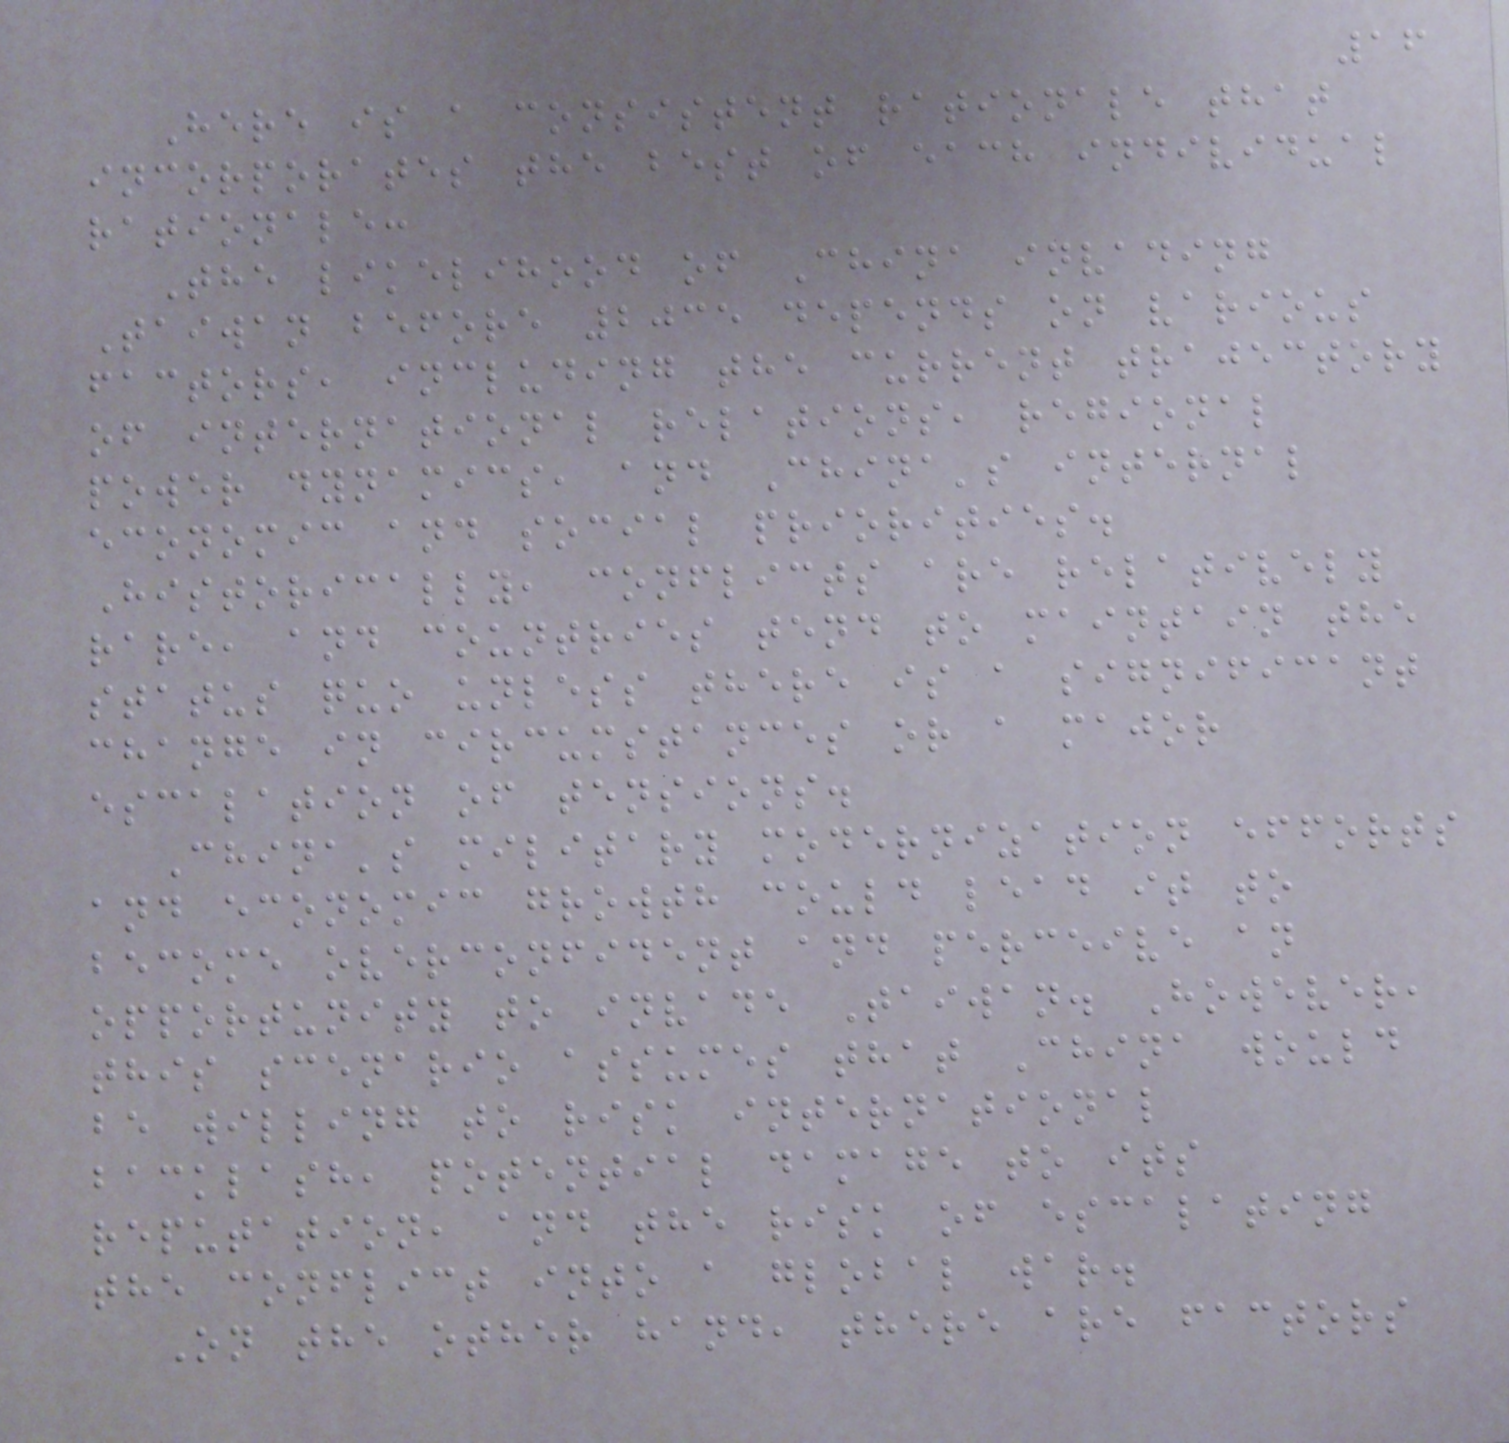16
Here is a consistent rationale that
incorporates the best of each individual
rationale:
The likelihood of China invading
Taiwan before 2035 depends on various
factors, including the current trajectory
of international relations, regional
power dynamics, and China's internal
economic and social priorities.
Historically, conflicts are relatively
rare, and countries tend to maintain the
status quo unless there is a significant
change in circumstances or a major
escalation of tensions.
China's military modernization efforts
and economic growth could lead it to
become overconfident and perceive an
opportunity to invade Taiwan. However,
this scenario assumes that China would
be willing to risk international
backlash, potential damage to its
reputation, and the risk of escalating
the conflict into a global war.
On the other hand, there are factors
